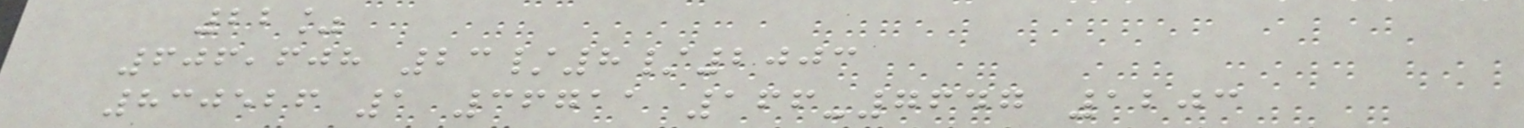22%
606,608 23/8/2003
830526 1 36711 166-7647 1203
